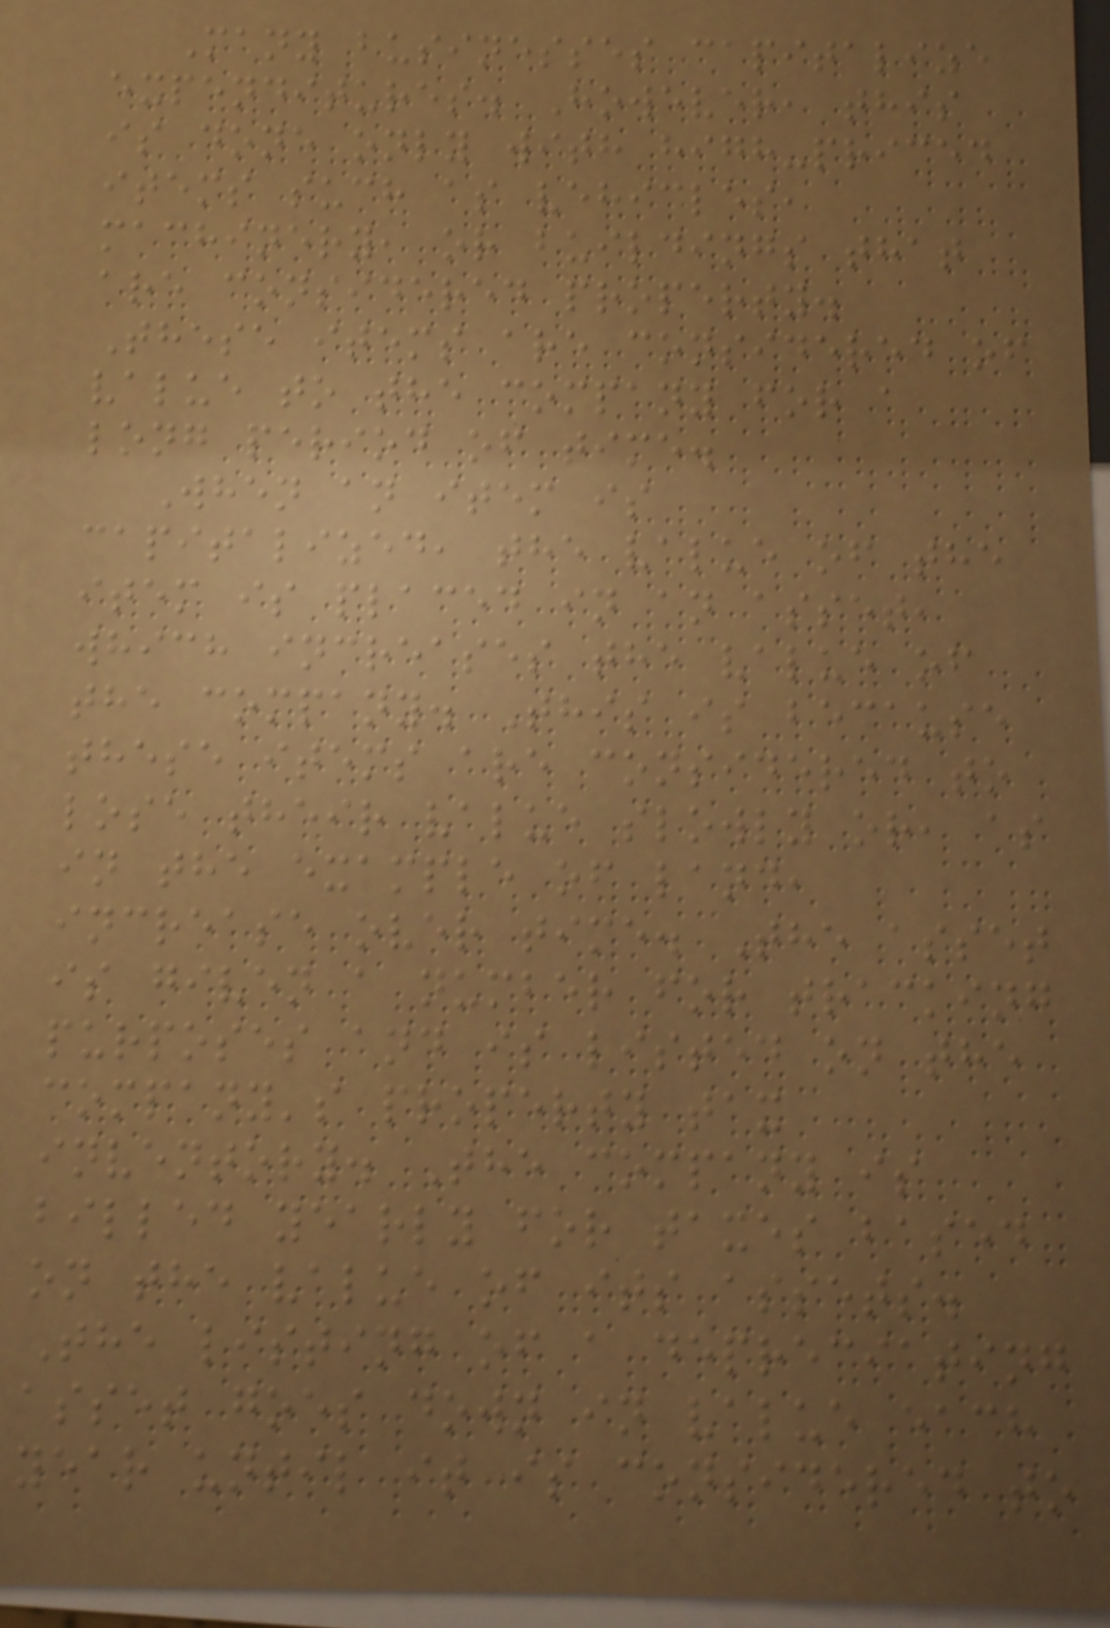Many businesses capitalize
expenditures. However, this
is done only with high-priced
items such as vehicles,
machinery, or buildings that
are considered property.
These items are considered of
value to the company for a
long period of time.
When an item is
capitalized, the value of the
item is placed in an asset,
which increases the value of
the company. This is because
these items are considered to
lose their value slowly or, as
in the example of land,
increase over time. The asset
is given a number for tracking
purposes and is listed on the
company's property tax
inventory. The company is
billed yearly for taxes based
on the value of its assets.
The listing of a depreciating
asset goes down in value each
year until it is considered to
